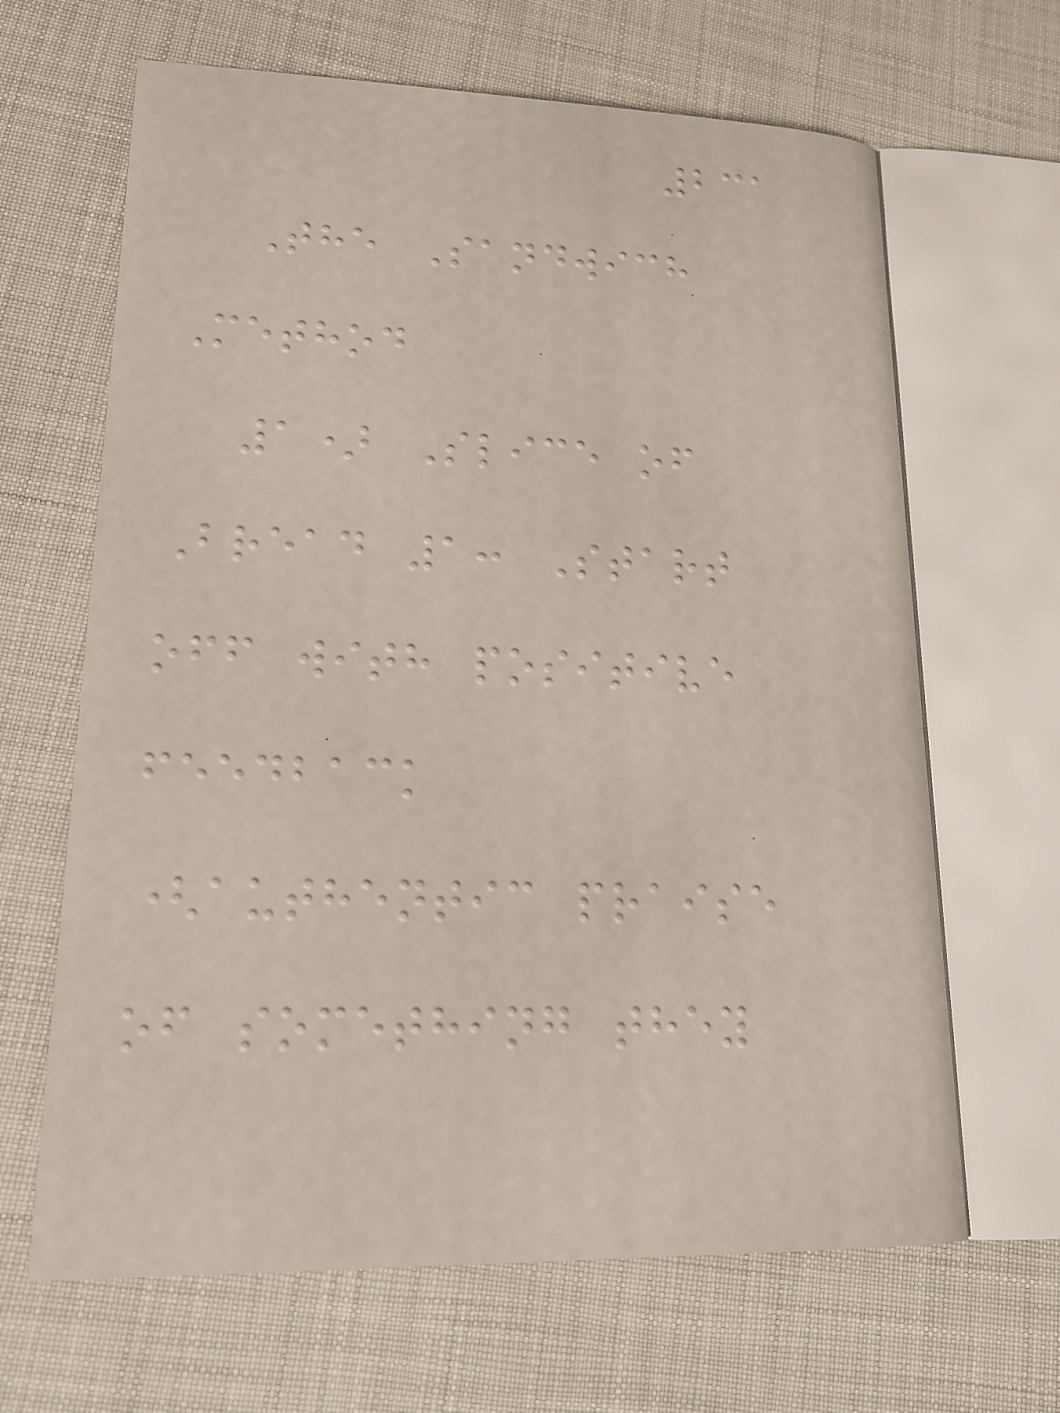231
The Sandwich
Method
1) Slice of
Bread 1: Start
off with positive
feedback
(authentic praise
of something they
